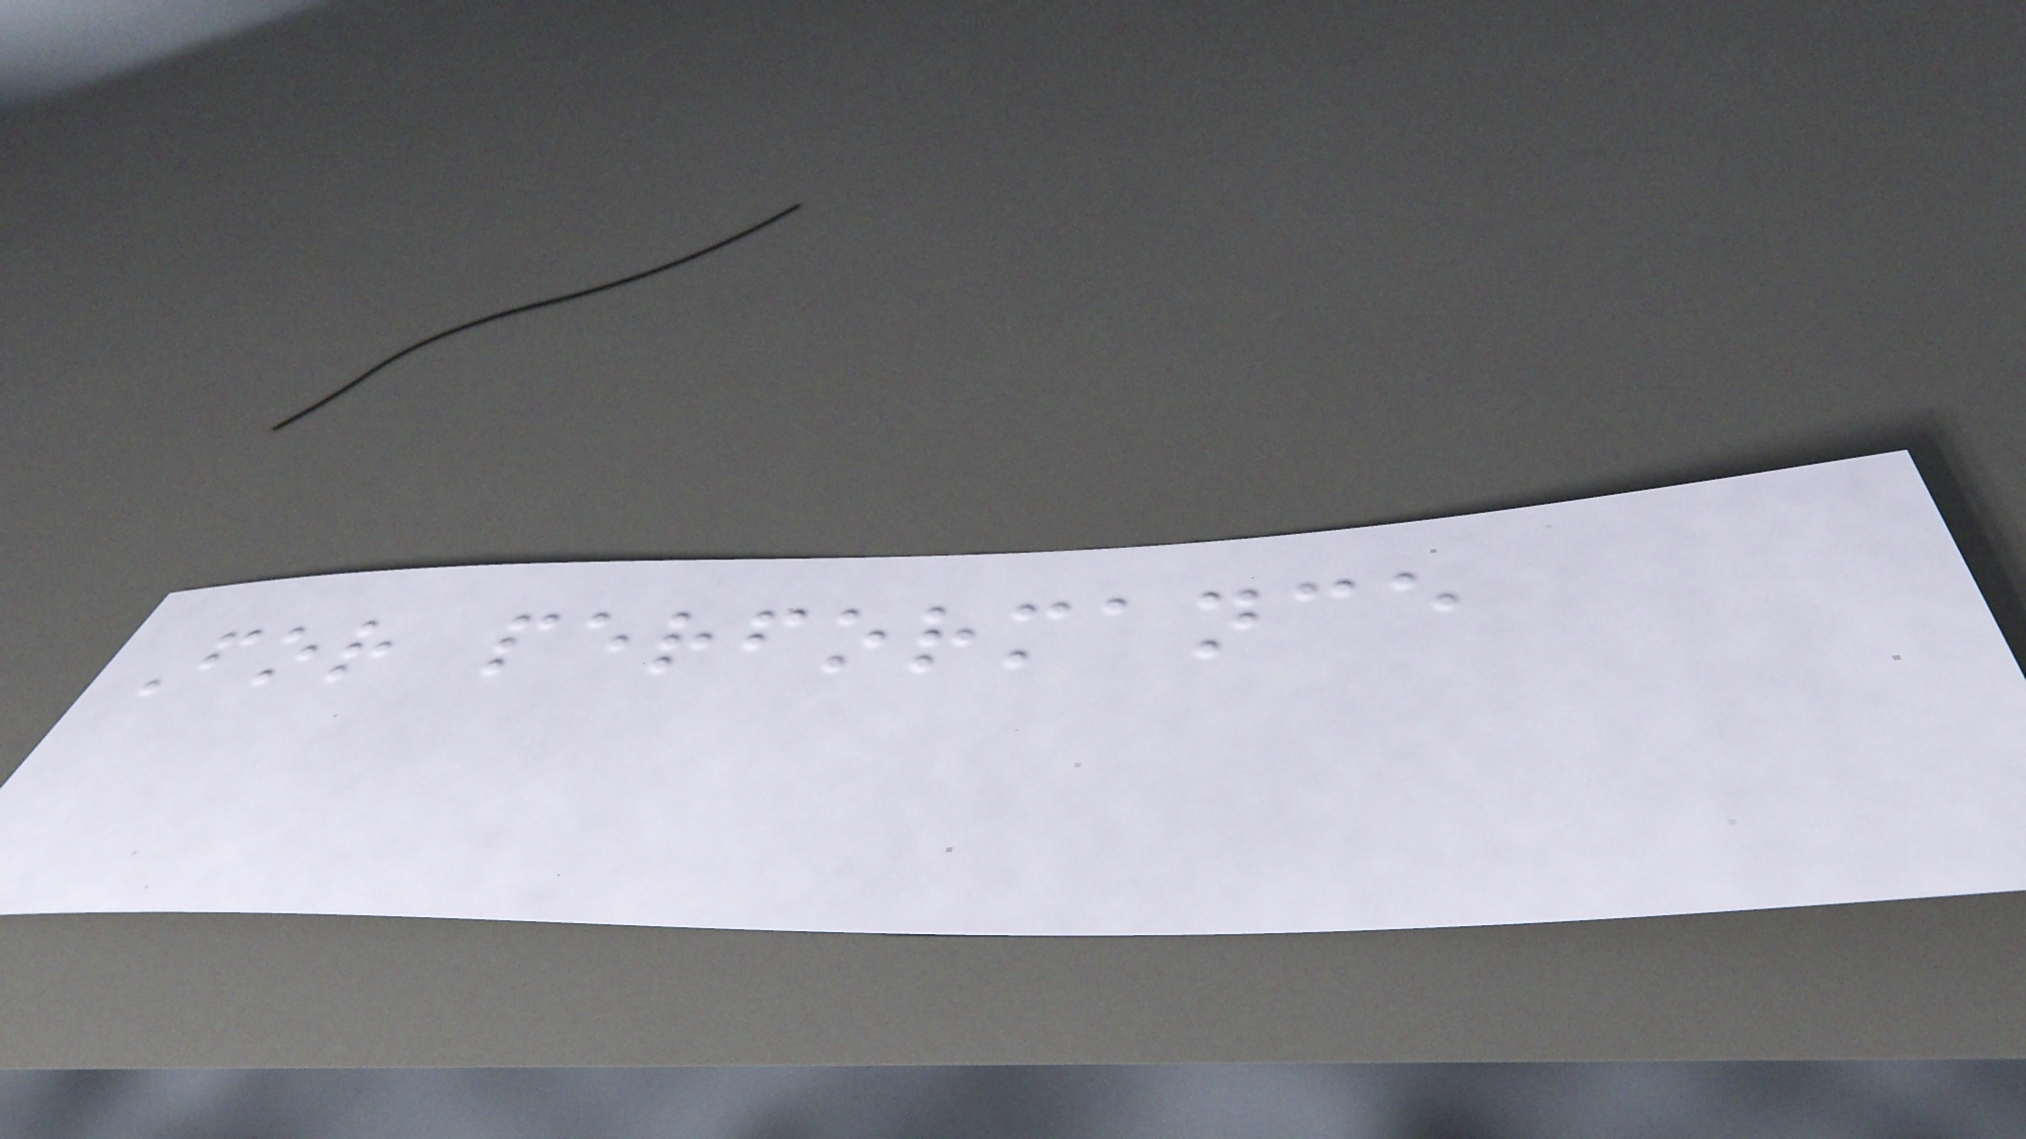For performance
